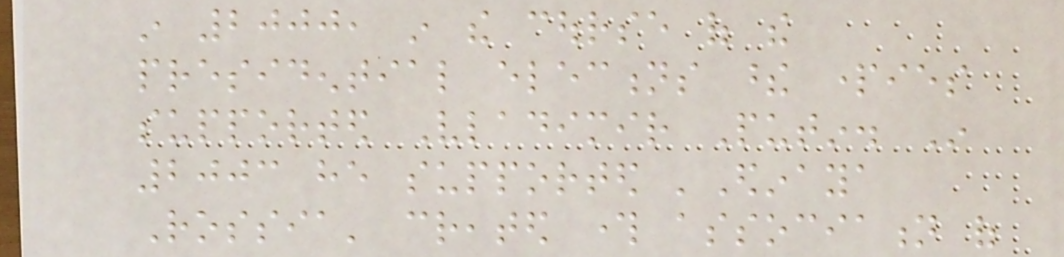in 2000, in the course of the
presidential elections these parties
supported Vladimir Putin. In
2003 he supported 'Edinaya
Rossia' created through association of
